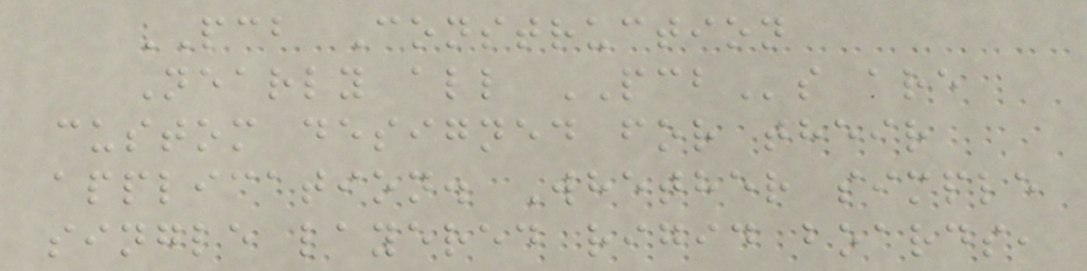PCB Construction
Nearly all PCBs are
custom designed for their
application. Whether simple
single layered rigid boards,
